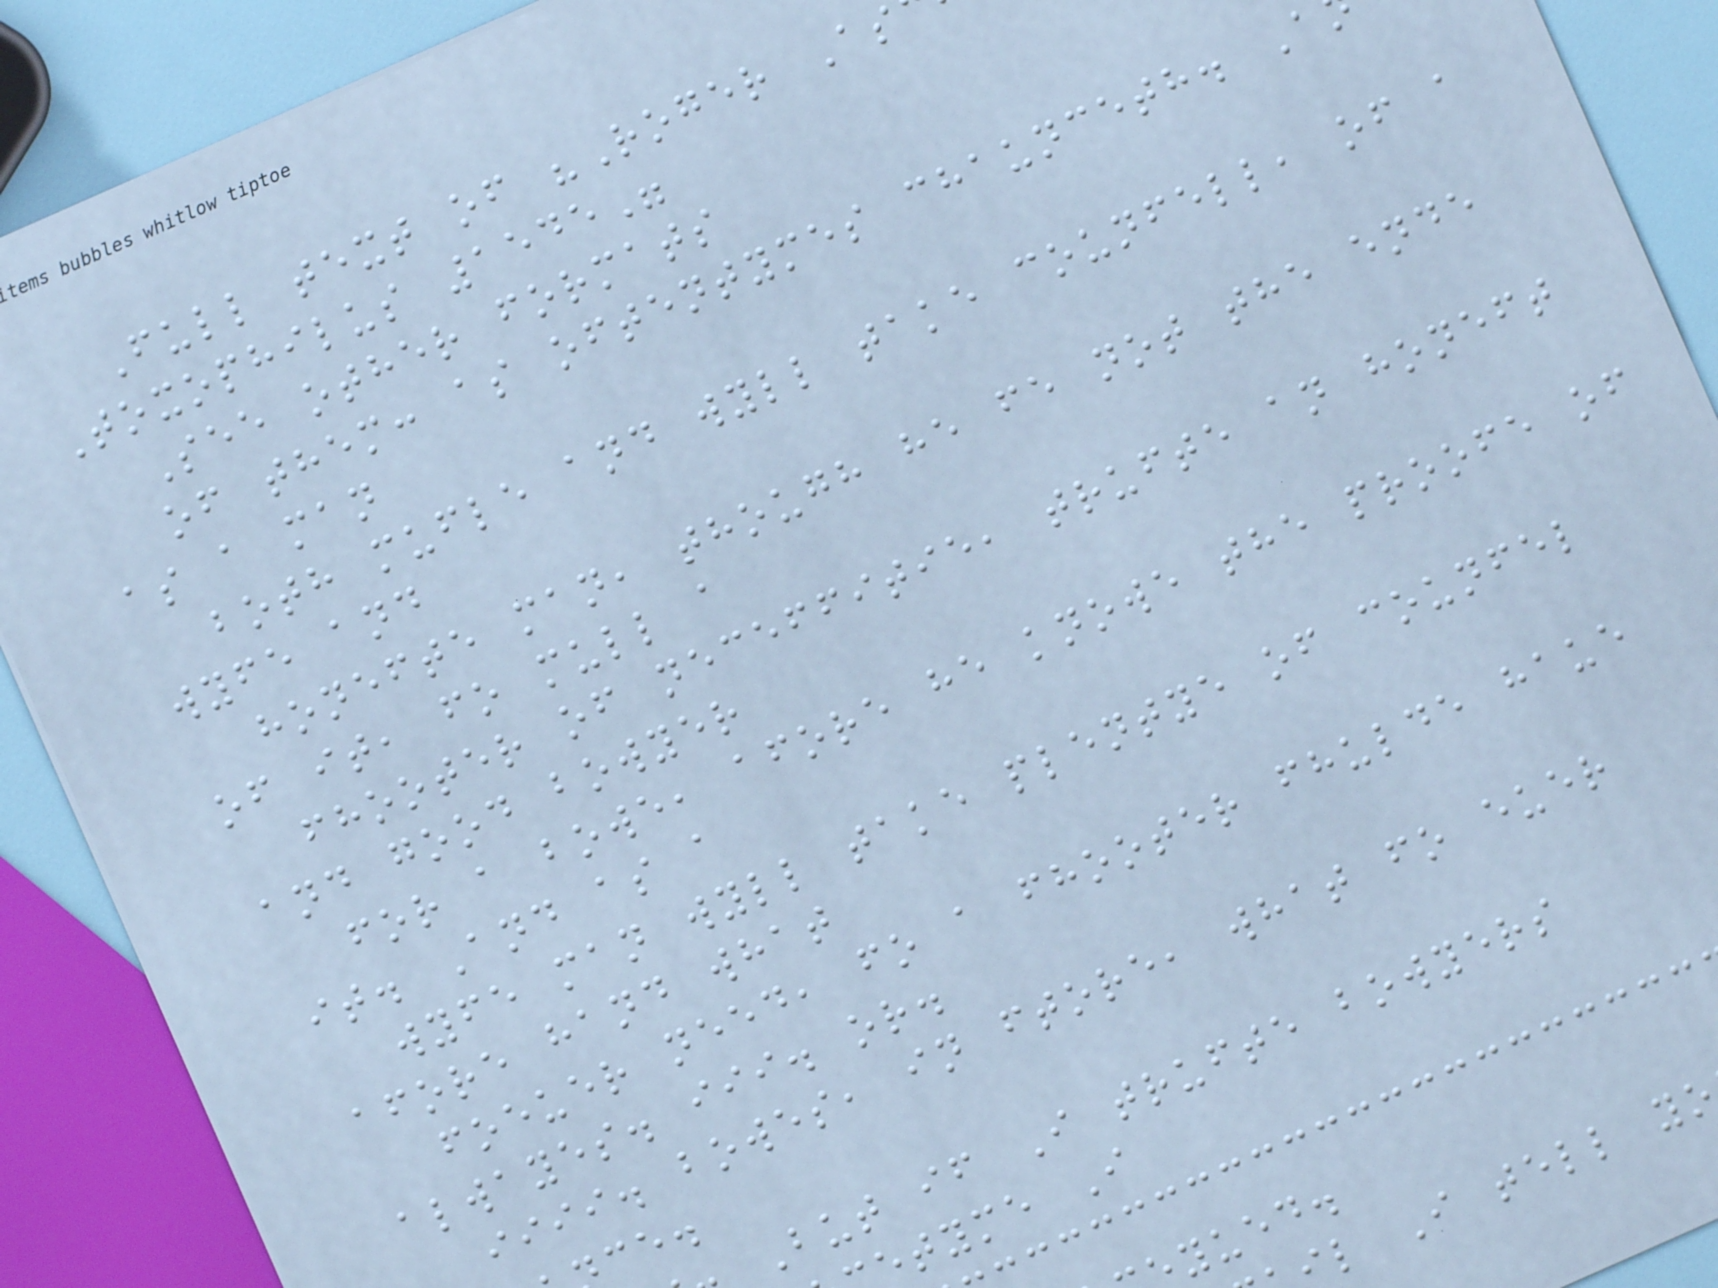Full text of "Roger As
Toxophilus 1545"
See other formats
of them: as oftentymes chaunceth. A
as a man
both mufle and wyll take counfell, of a
wyfe and
honefte man, though he fe not the ende
of it, fo mull a
fhooter of neceffitie, trufte an honeft
and good bowyer
for a bowe, afore he knowe the proofe of
it. And as a
wyfe man wyll take plentye of counfel
afore hand what
foeuer need, fo a fhooter fhulde haue
alwayes. iii. or.
iiii. bowes, in ftore, what fo euer
But if I trufte bowyers
etyme I
l I tell yo
